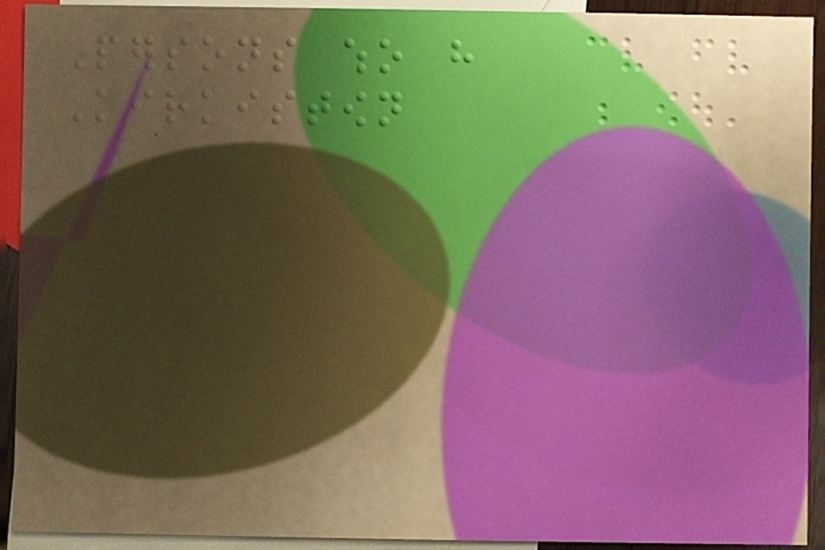Persons who have
Kirkistown
